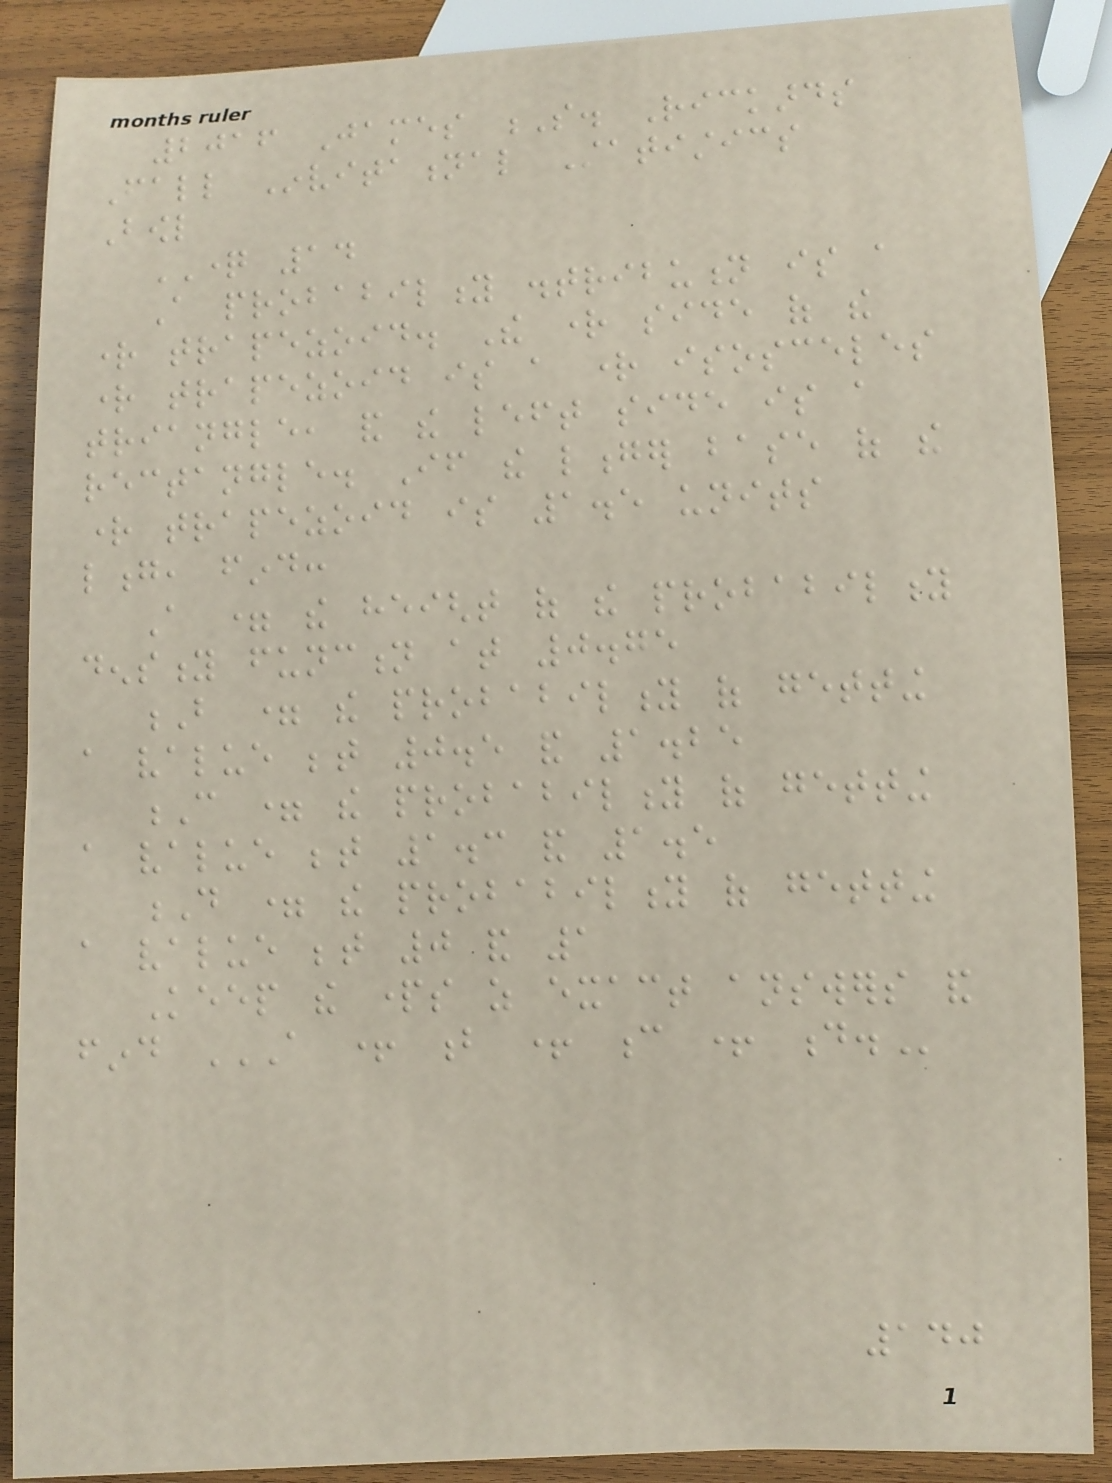2016 James S. Rickards
Fall Invitational Statistics
Bowl
QUESTION 14
A probability distribution is a
right trapezoid. The right side of the
right trapezoid is a right isosceles
triangle, and the left side is a
rectangle. If the longer base of the
right trapezoid is 1.5 units
long, find:
A = the height of the probability
density function at 0.75
B = the probability of getting
a value between 0.5 and 1.25
C = the probability of getting
a value between 1.3 and 1.5
D = the probability of getting
a value between 0 and 1
Keep the parts as exact answers and
find A + B + C + D.
140
